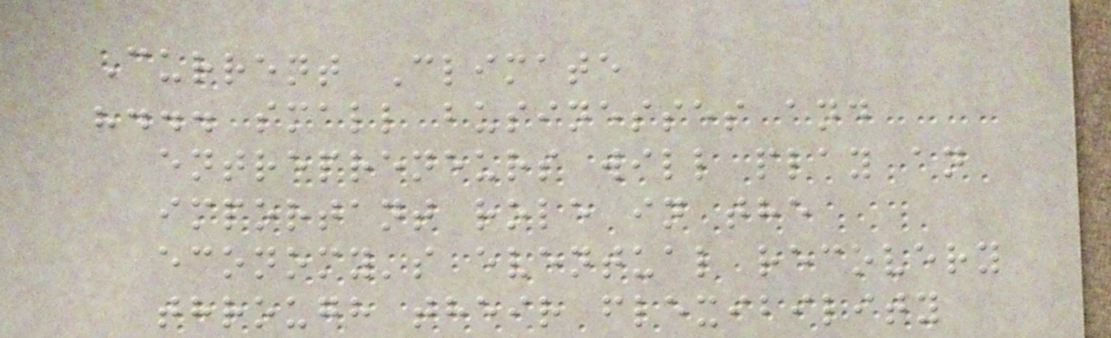Current Climate
"... small businesses and
entrepreneurs will play an
important role in the
economy's eventual recovery
through their flexibility
